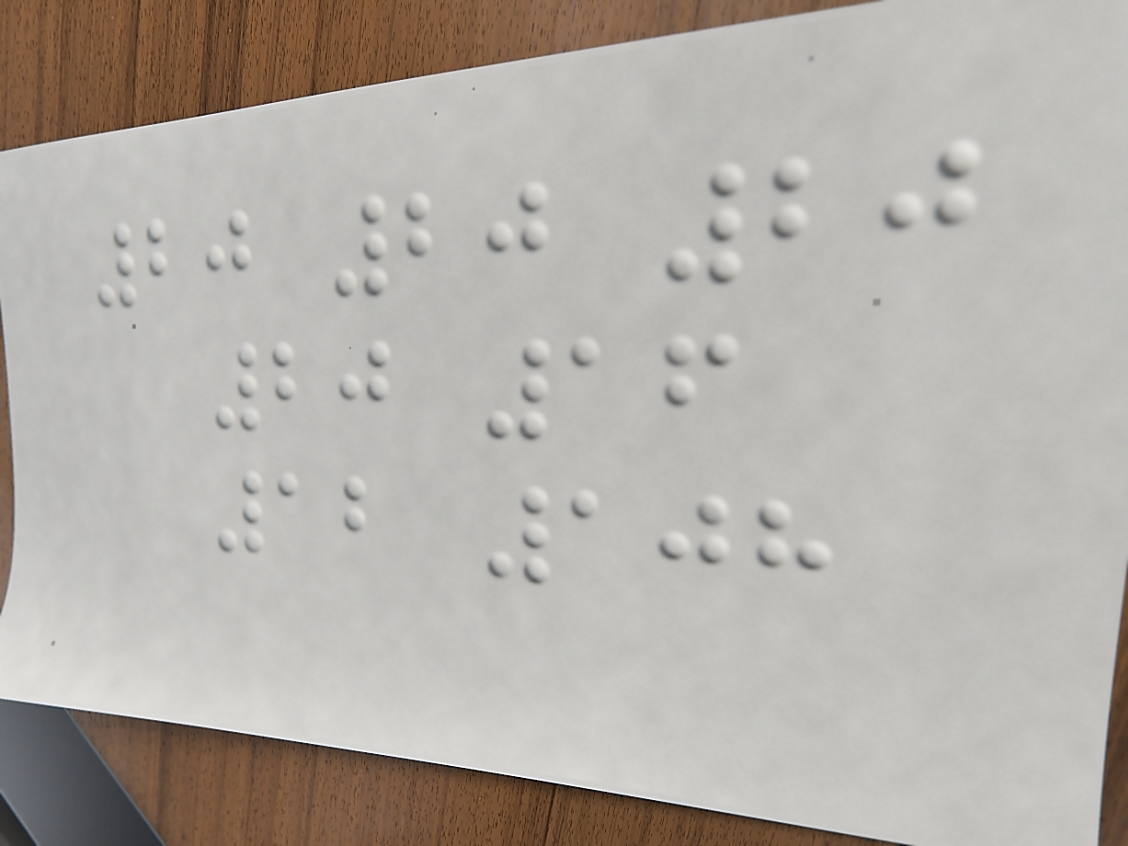20 20 20
20 16
12 108
